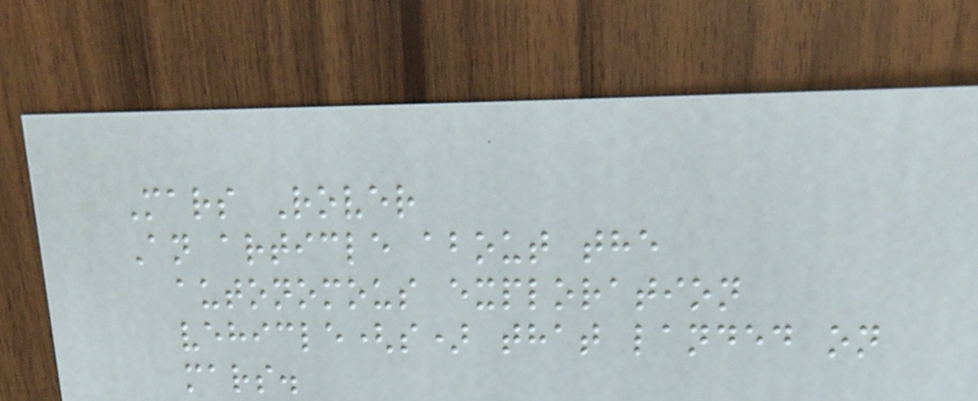Mars Rover
An article about the
autonomous exploration
vehicle(s) that landed on
mars.
